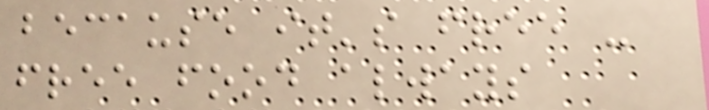because it's free -
free food always
